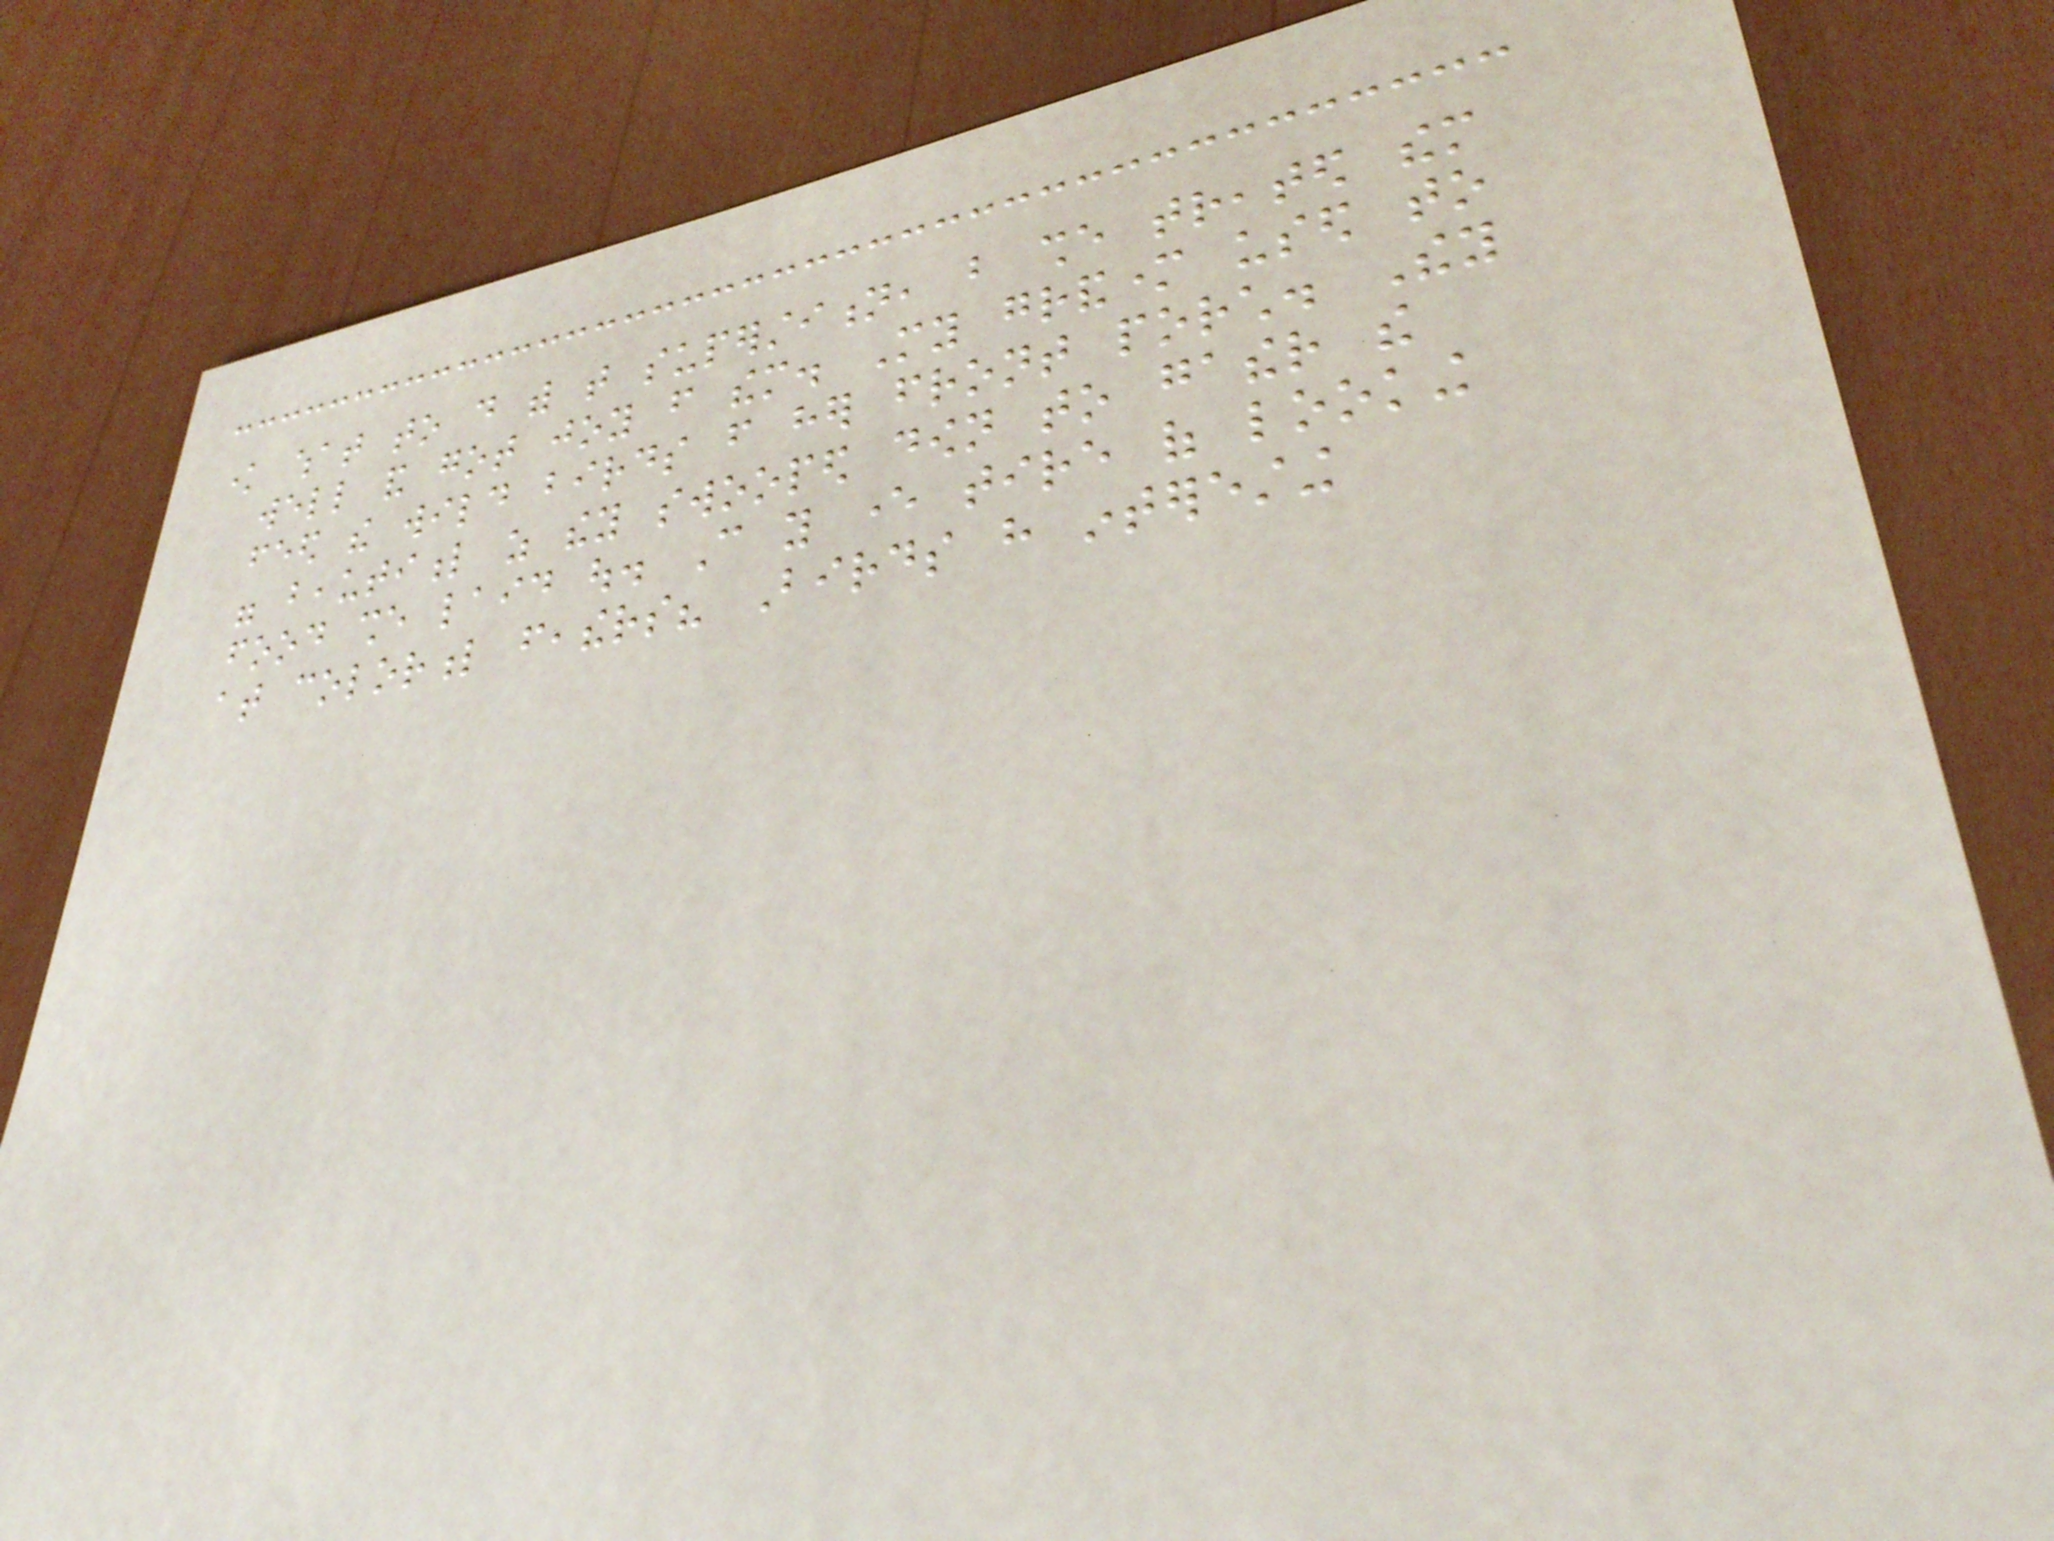know what to do with that superstition, but she treated them
well and got joy from them. My grandmother used to
feed the wild birds from her front porch. They
were beautiful as they swooped down to gather the
food she laid out. Can you ever tire of looking
at colorful feathers? Birds have interesting
